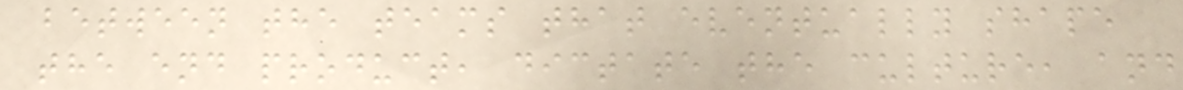between the teams that eventually shape
the end product, dictate the culture, and
